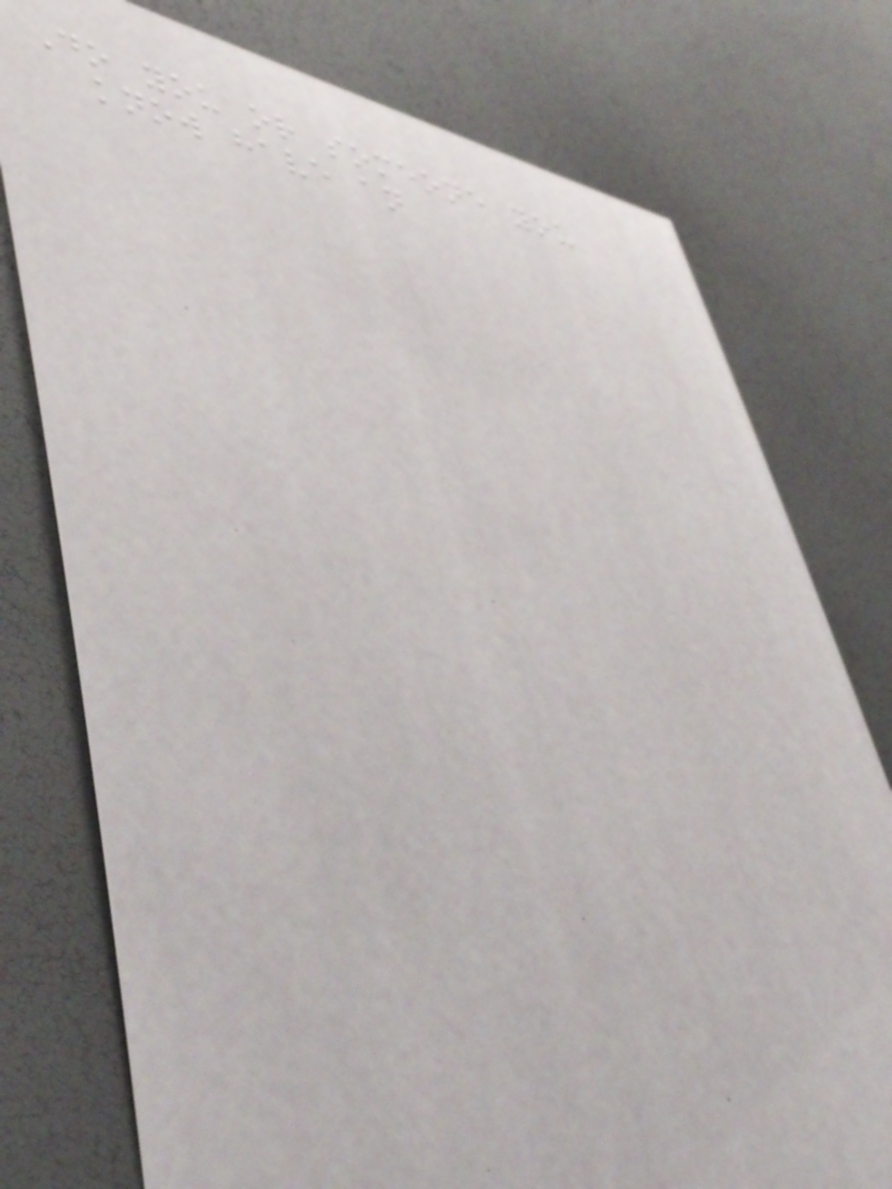Do you or someone you
know have an
